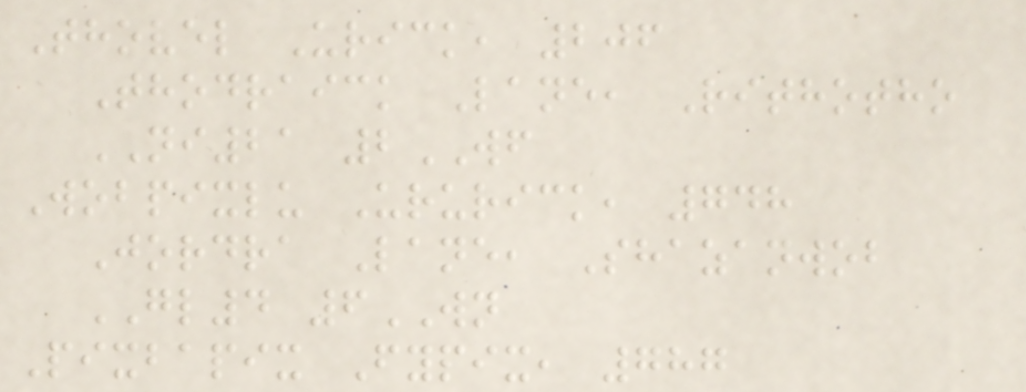Thovel Urick, 206
Thodraick Lane, Rithotho
NI21 2WF
Wobpixlu Ururick, 748
Jordra Lane, Shazanwob
GL4 6WN
Pixbapix Fypix, 787
